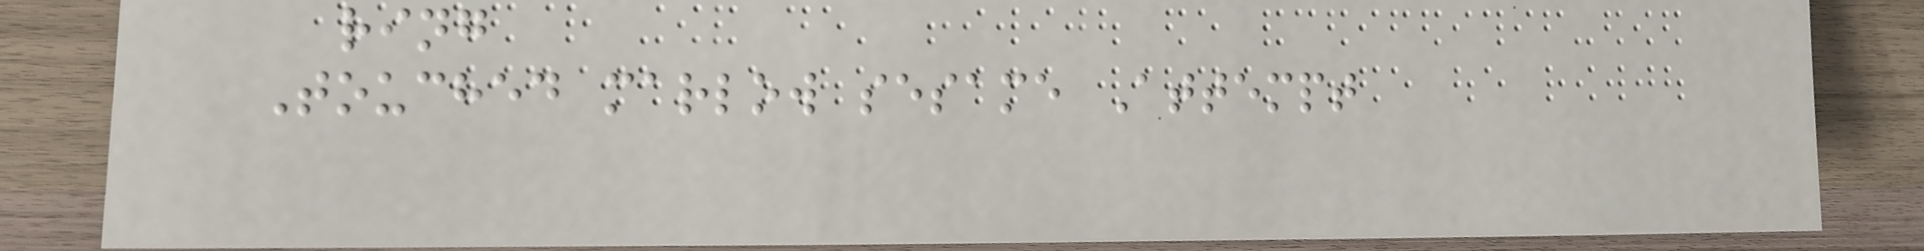ring
Touched marlow sesame Attempt
